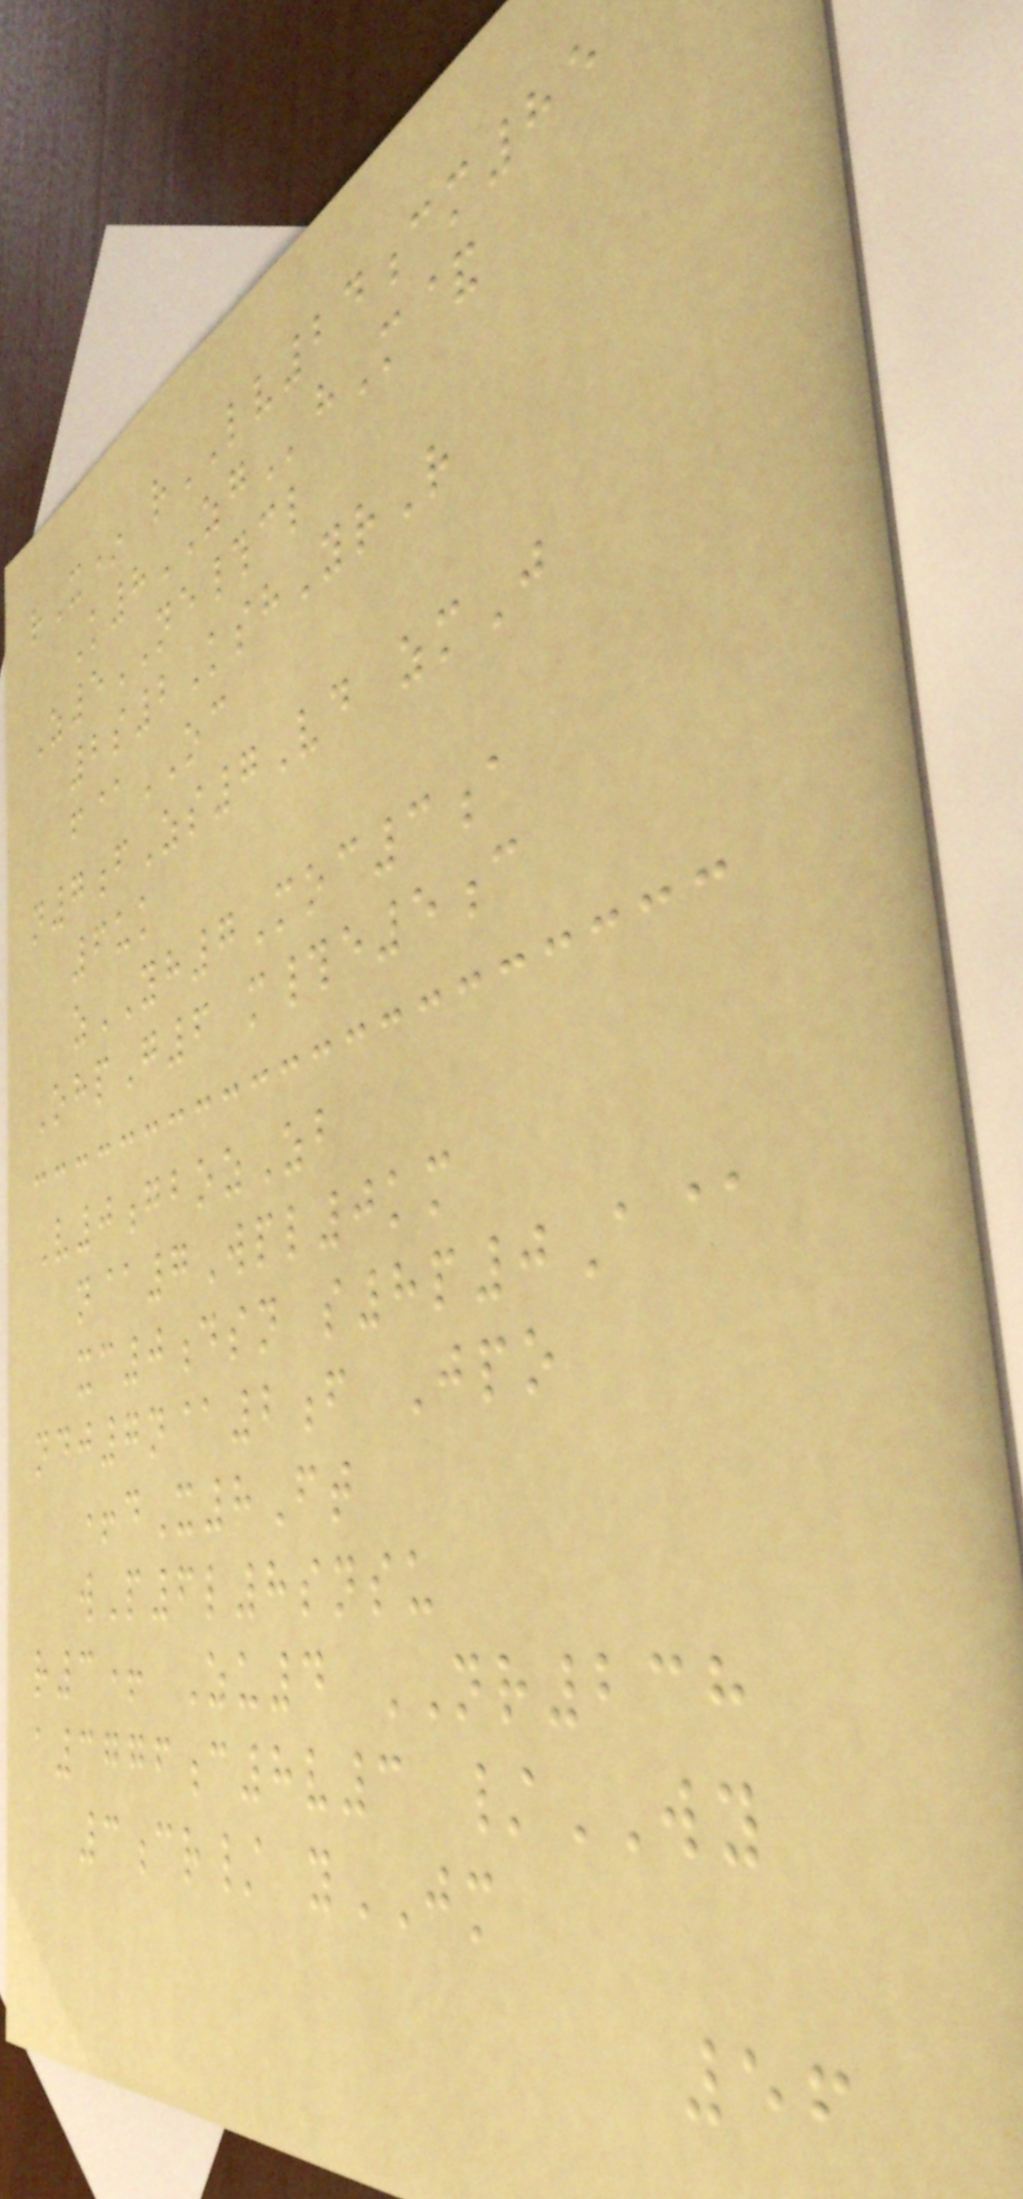rX* rLV24cm85
K8ZGhM&
Z5NE#cl
2s2KshYrR
f@OC
n7fZs7Vd zmJ
6uk
zYH7Moc3a
OhpG6 m#e5c
V0gbozZb
n@7Wpl0km
xc0dsn s8p0A@
ndj7n@2f Jpo
+dX8Ft
wP6l8snsu
r3+ Zu4 NR238
a3776c8v3 /WY
3cr/ yJM
56
